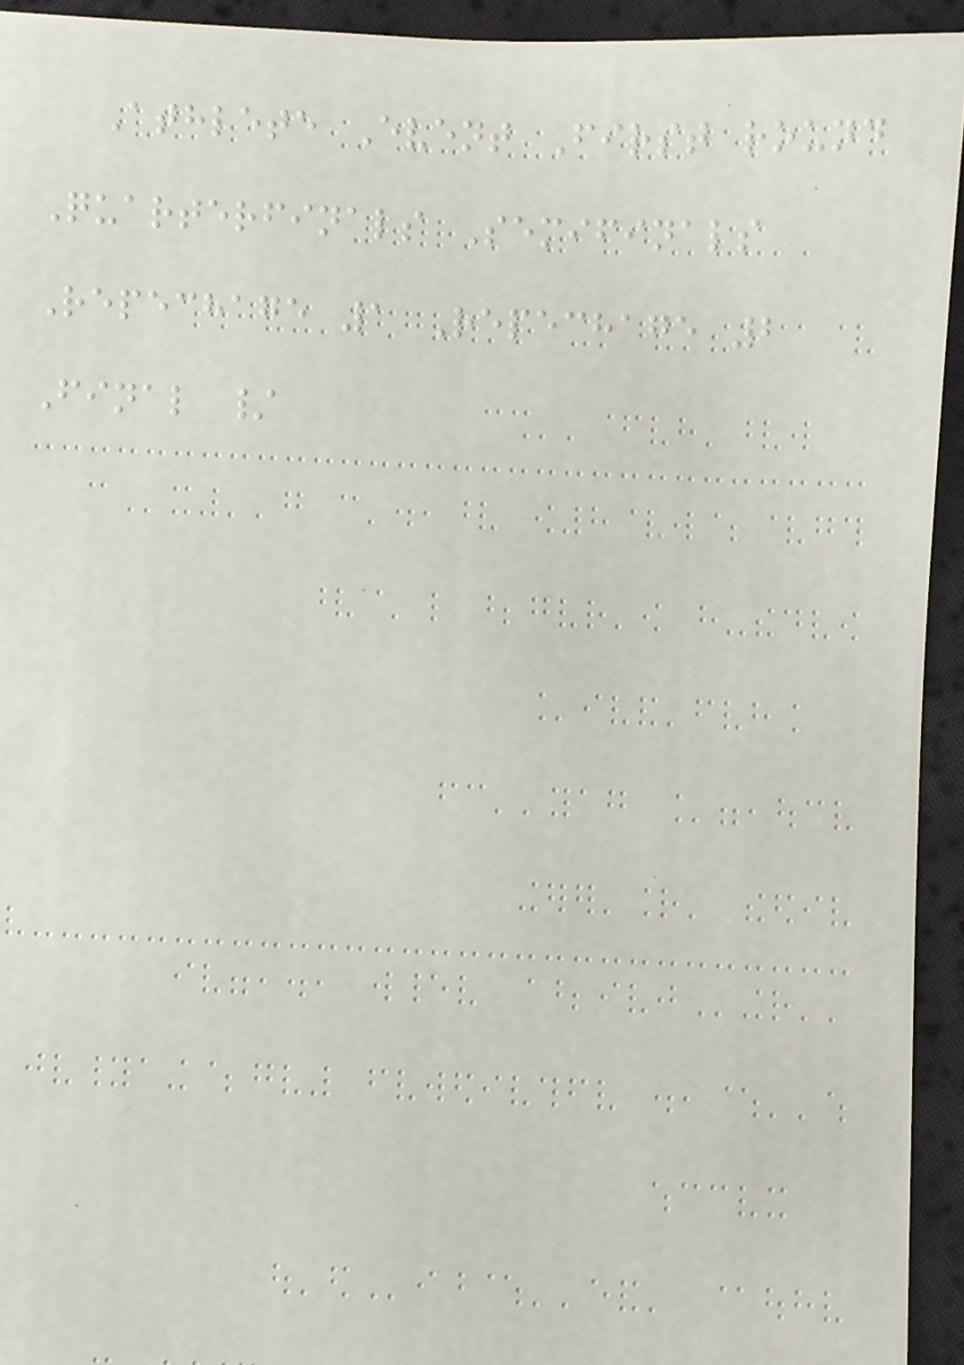Athlete Event First round
Quarterfinals Semifinals
Repechage 1 Repechage 2
Final /
